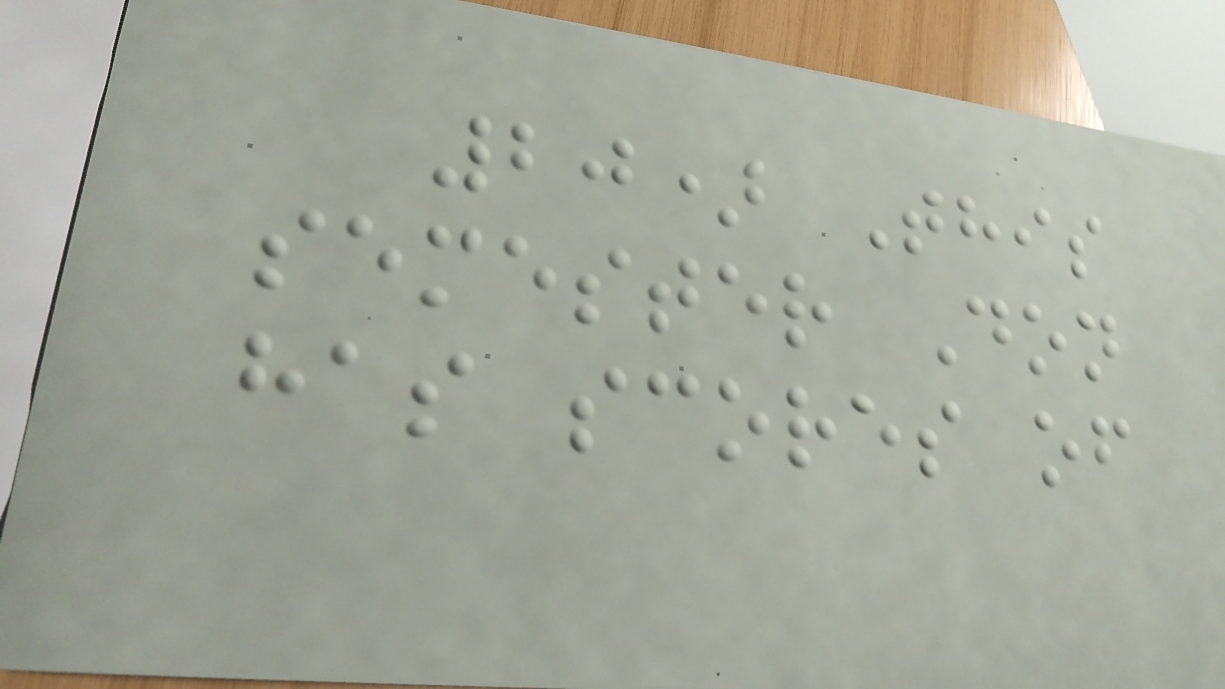20) This
semester Don
has scores of
